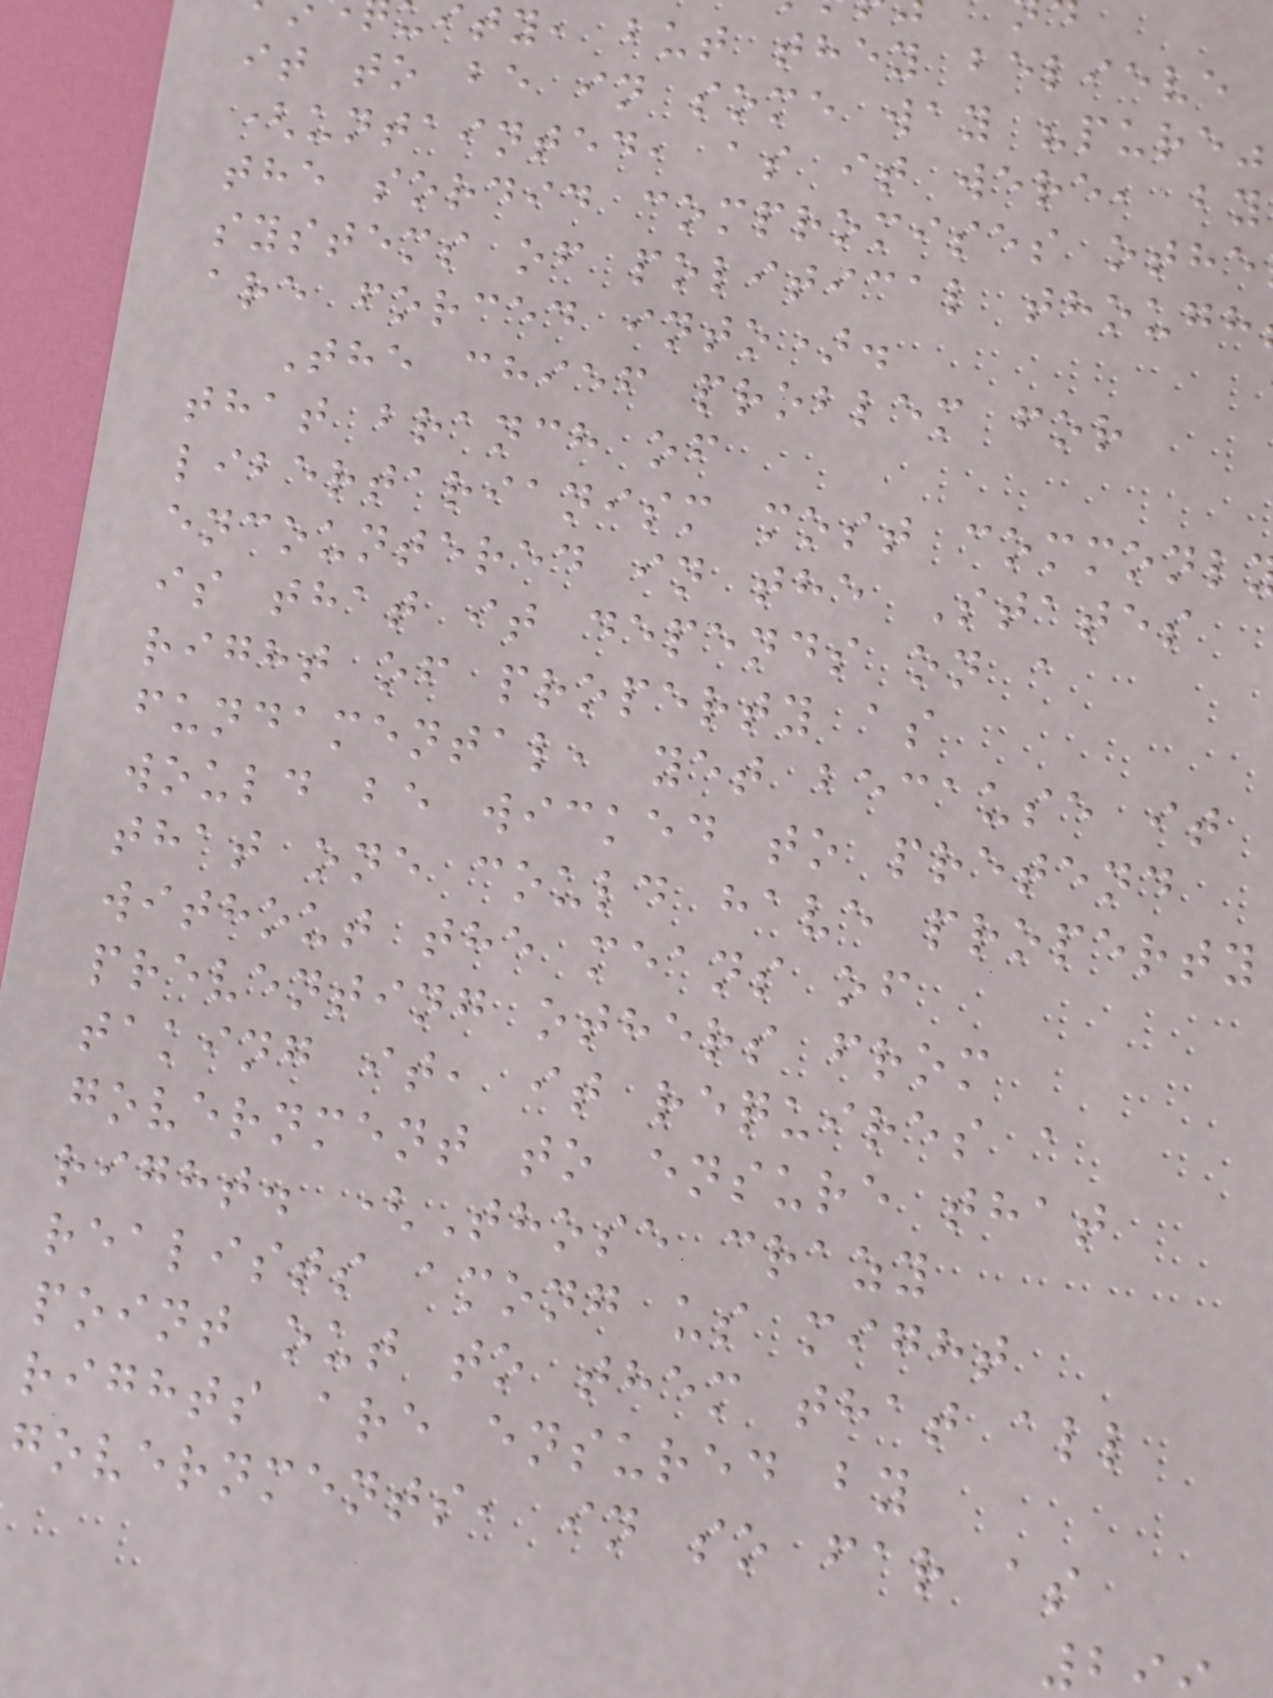ity, but they believe
it to be in some way "pure"
(untainted, as it were, by
the sordid compromises othe
systems of political though
are forced into).
The chief problem for
that branch of
libertarianism most commonl
encountered in the States
is that it depends on a
right of property as
fundamental, yet because it
would be wicked to pretend
that one could have property
without the means of
preventing others from
taking it, it requires a
government to ensure that
right. (Those crazy
realists among us might
point out to them that all
rights are ensured by
governments, in so far as
